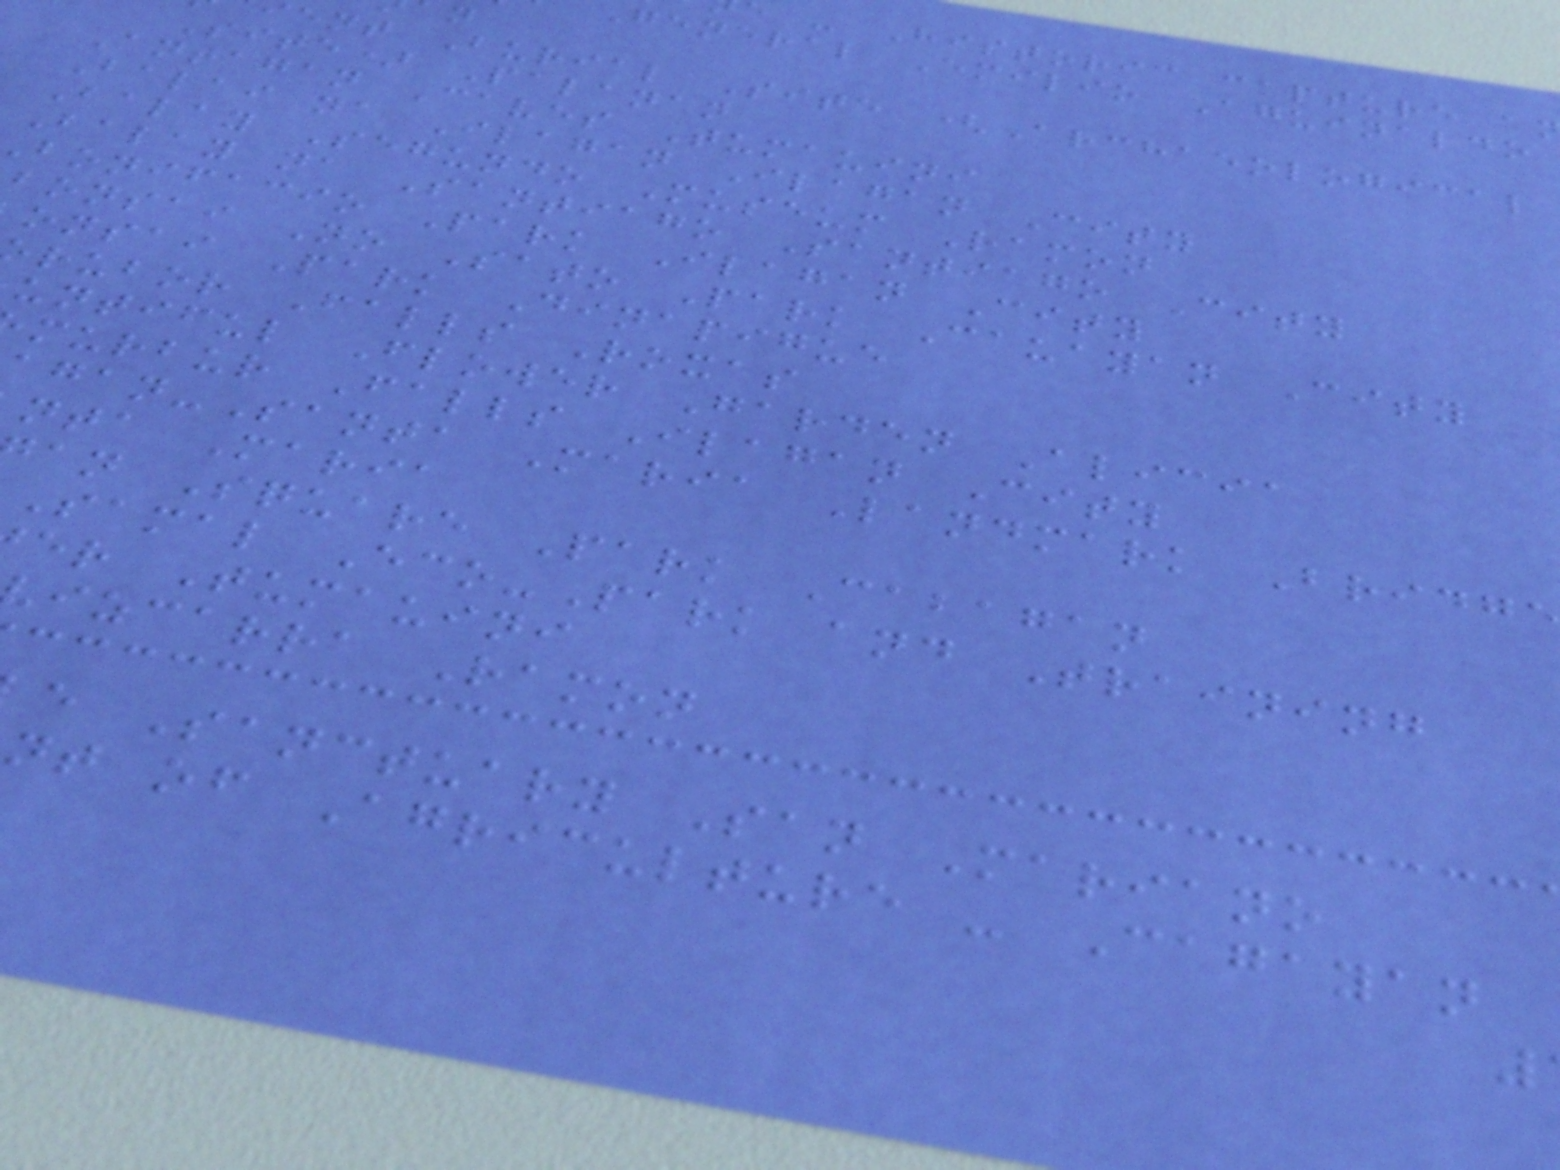- Historic capture a
General Emilio Aguinaldo
ent Burial Site (Archaeological
Site) Palanan
Antagan Caves Tumauini
Balai na Ilagan Ilagan City
Balay Segundo Museum Ramon
Balay na Santiago Santiago City
bonifacio Park Ilagan City
bonsai No Sato Park Cauayan City
onsai Park Dinapigue
rubor Falls Roxas
untiful Flower Garden Alicia
murbur Falls Ilagan City
agan-Santa Maria Landmark Bridge
nta Maria
an Square Park Cabagan
Samal Eco-Park and Training
er Tumauini
izcarra Ramon
e Sanctuary San Mariano
nt of Agriculture - Cagayan
